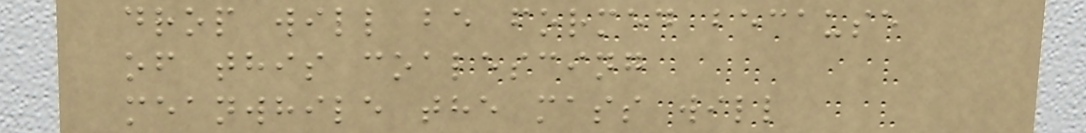drop will be formed because
of this coalescing
meanwhile the mass will
